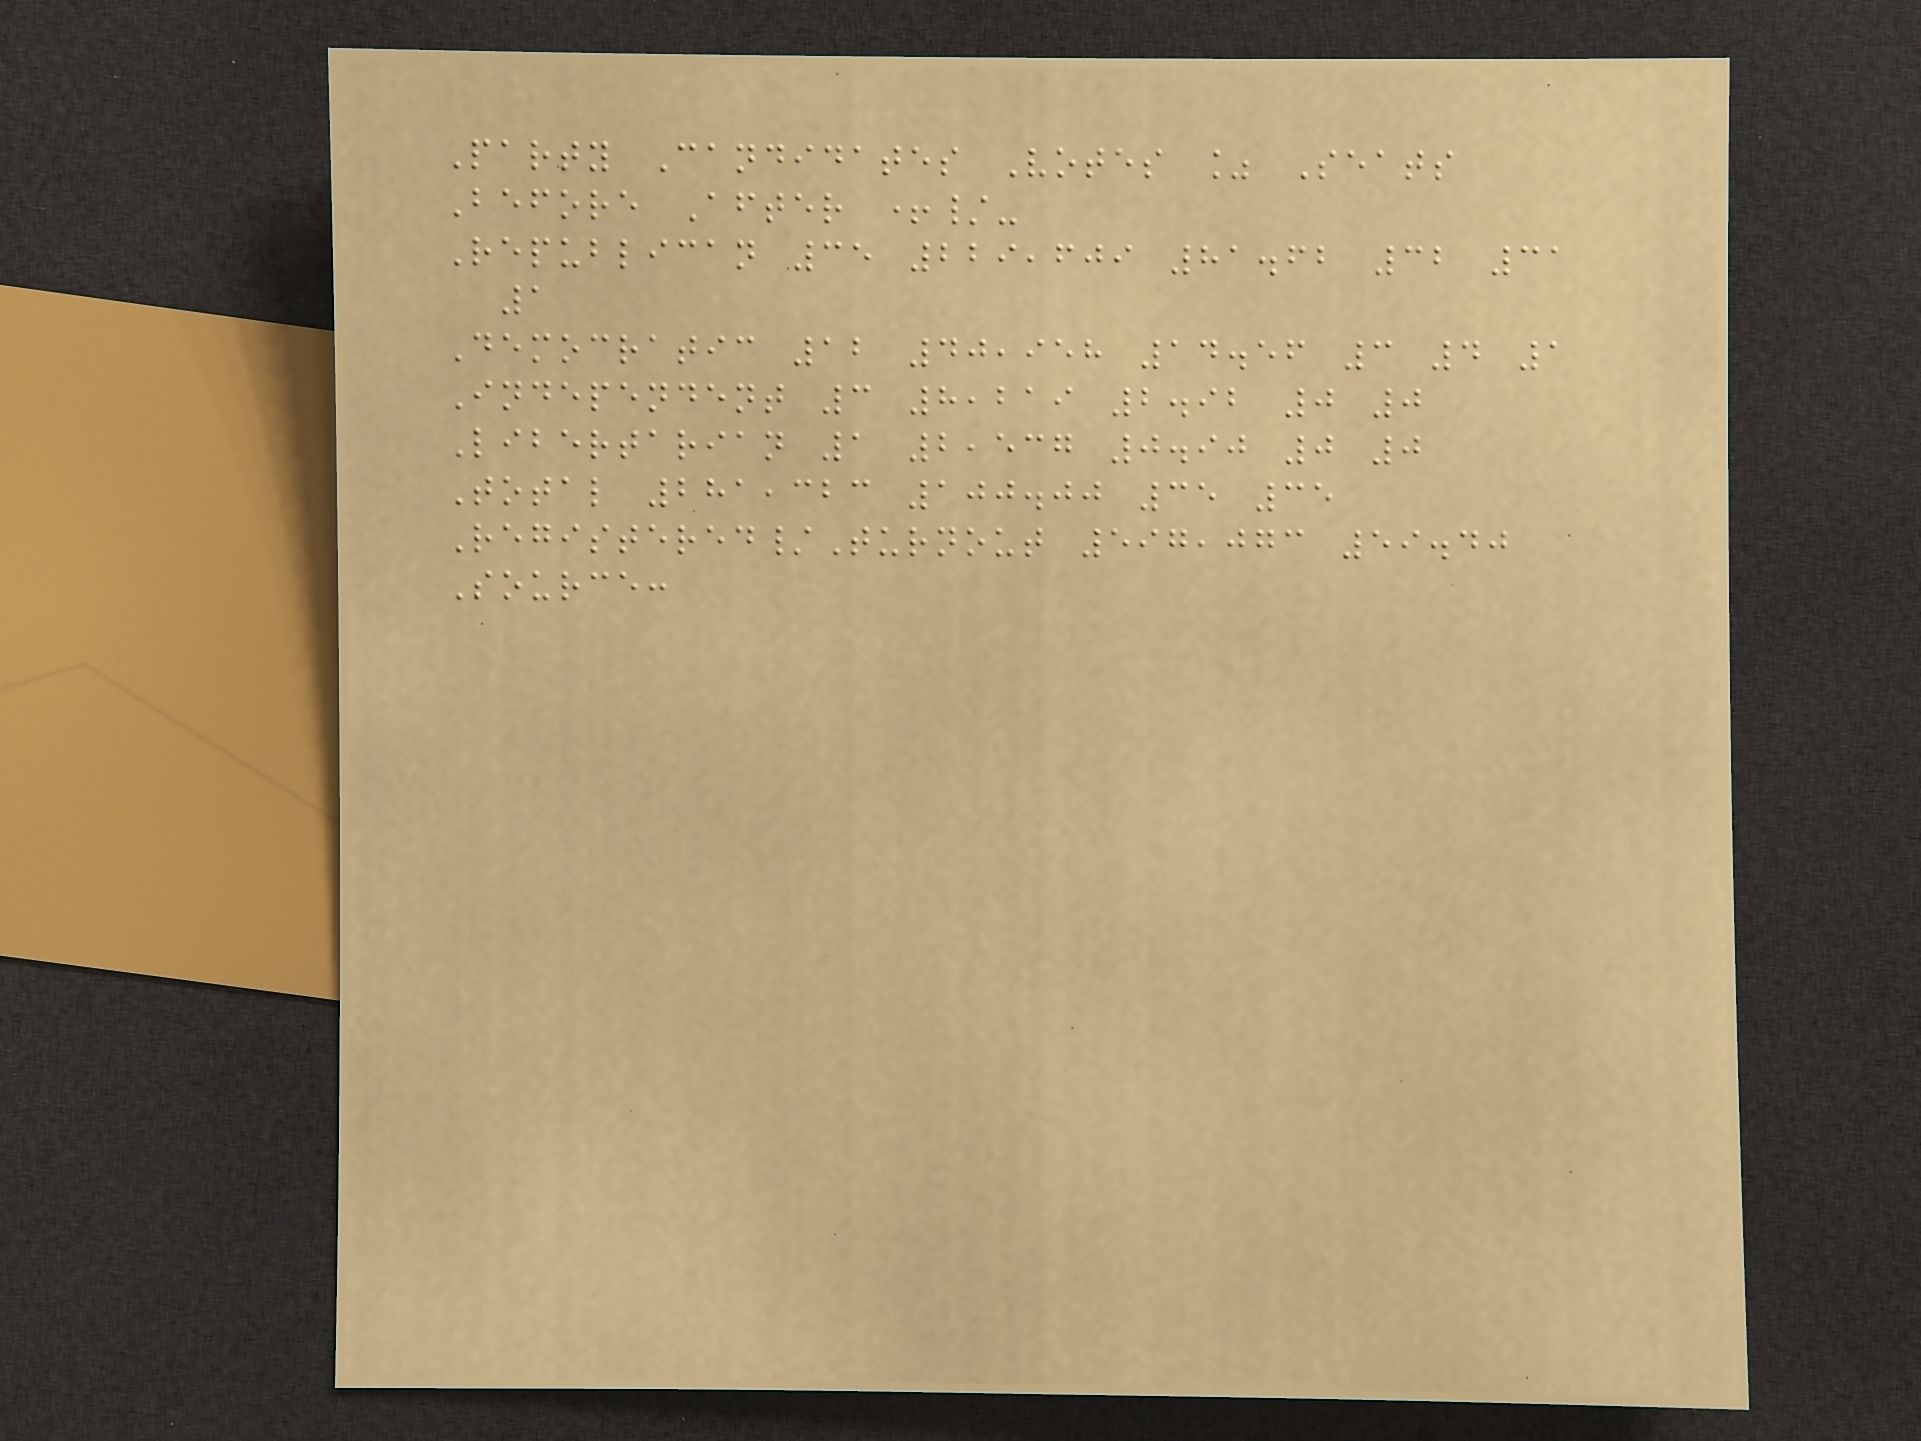Party Candidates Votes % Seats
Before After +/-
Republican 35 229,609 81.62 32 31
1
Democratic 12 40,958 14.56 3 4 1
Independent 3 8,219 2.92 0 0
Libertarian 1 2,537 0.90 0 0
Total 281,323 100.00 35 35
Registered/Turnout 597,073 59.40
Source:
